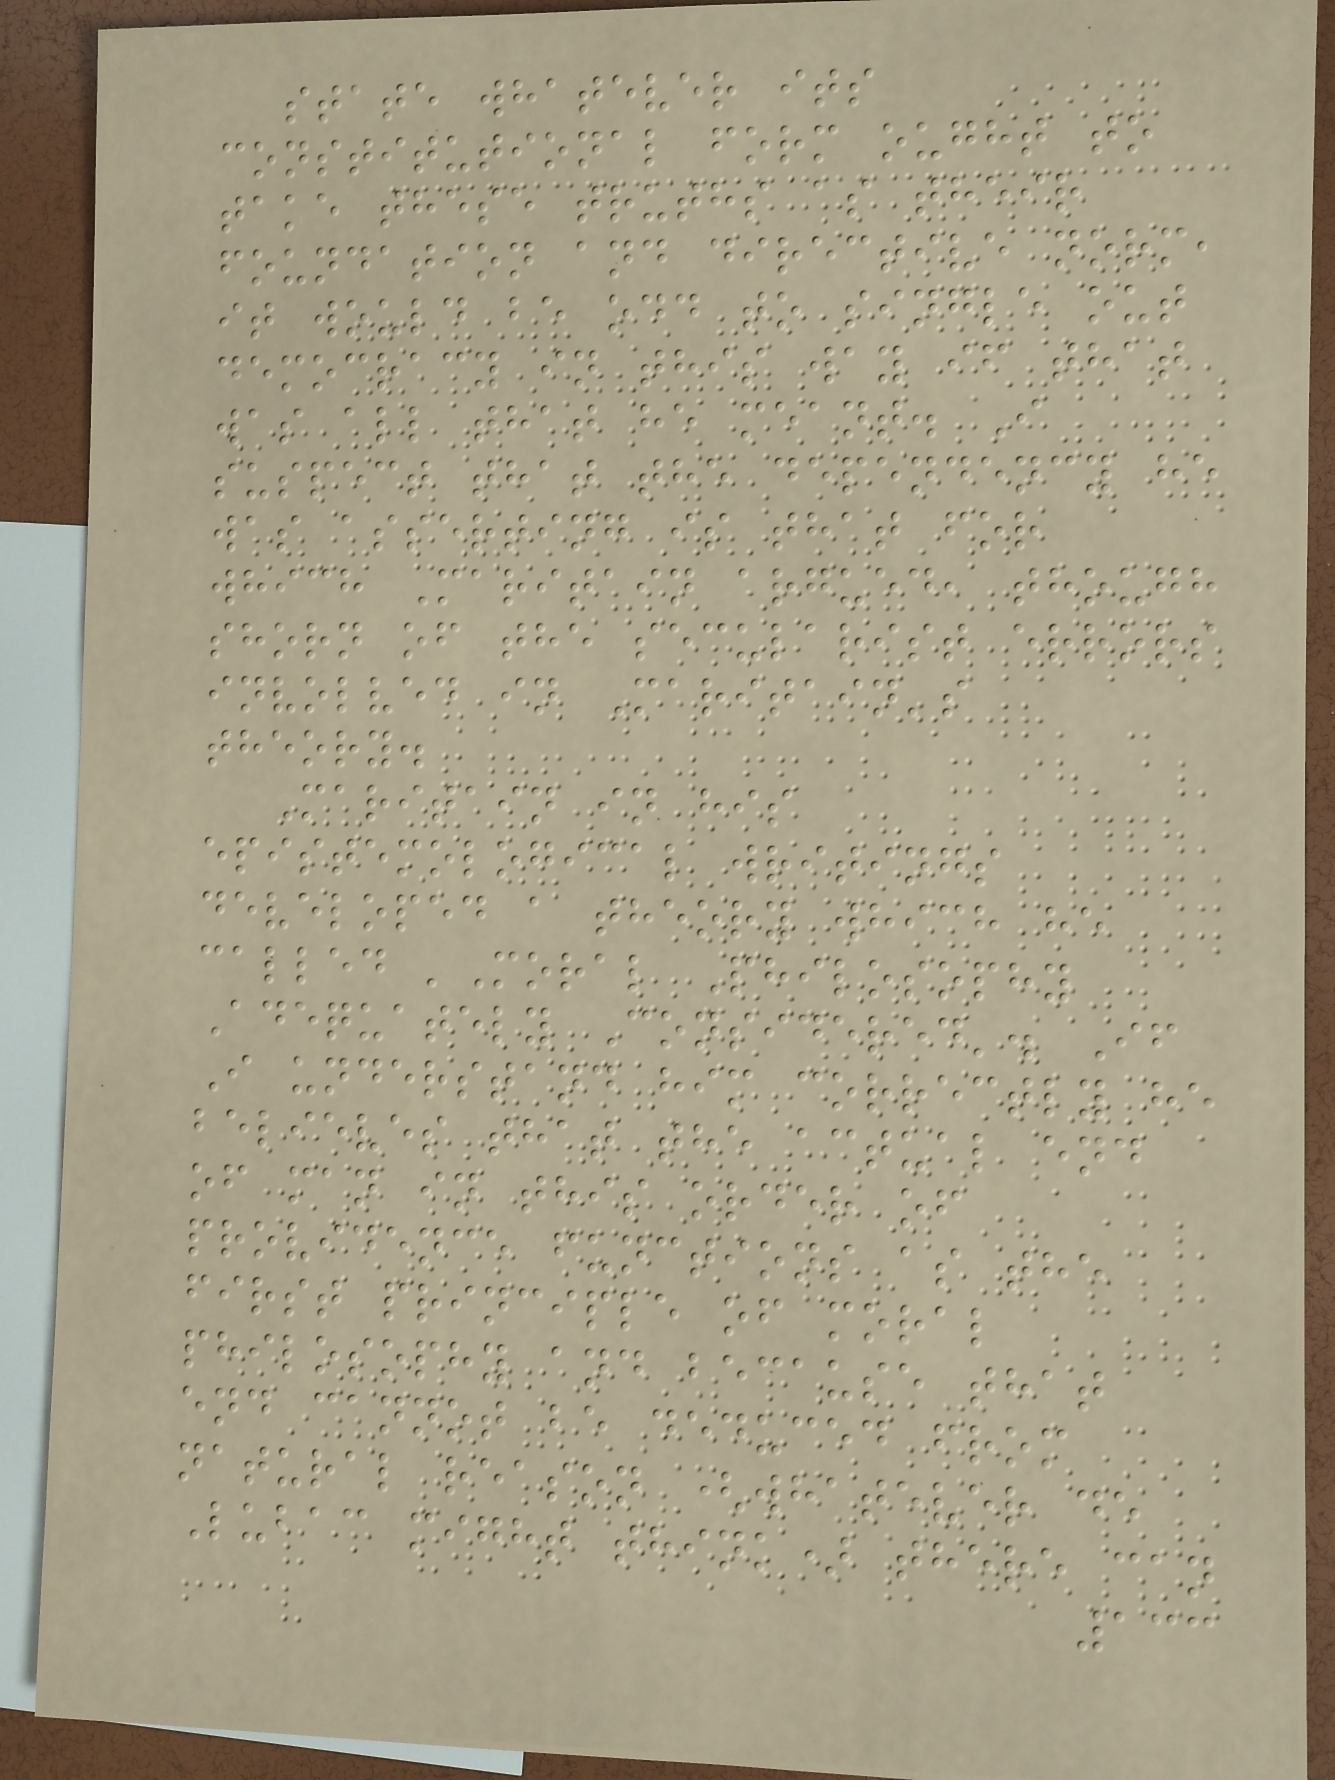state whatever its
constitutional form ought to
take these truths as their
foundation and directive norm,
it would be odd to single out
democracy in this way if that
was all that he meant. I
suspect that the dependency he
was asserting is that for
which Maritain argued, though
shorn of the secularist errors
involved in Maritain's
theory.
Maritain in his
epistemological writings
developed a theory which he
called 'Moral Philosophy
Adequately Considered'. If
I understand him correctly he
believes that the actual end
of man in this order of
providence functions as the
first principle of moral
philosophy and because that
end cannot be deduced from
natural reason (whatever de
Lubac might think) there can
133
